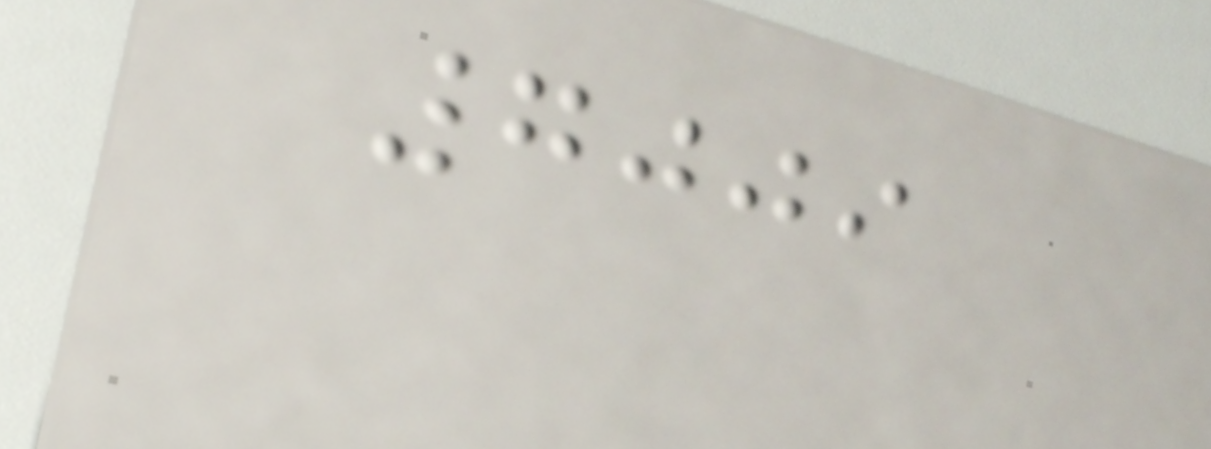7009
